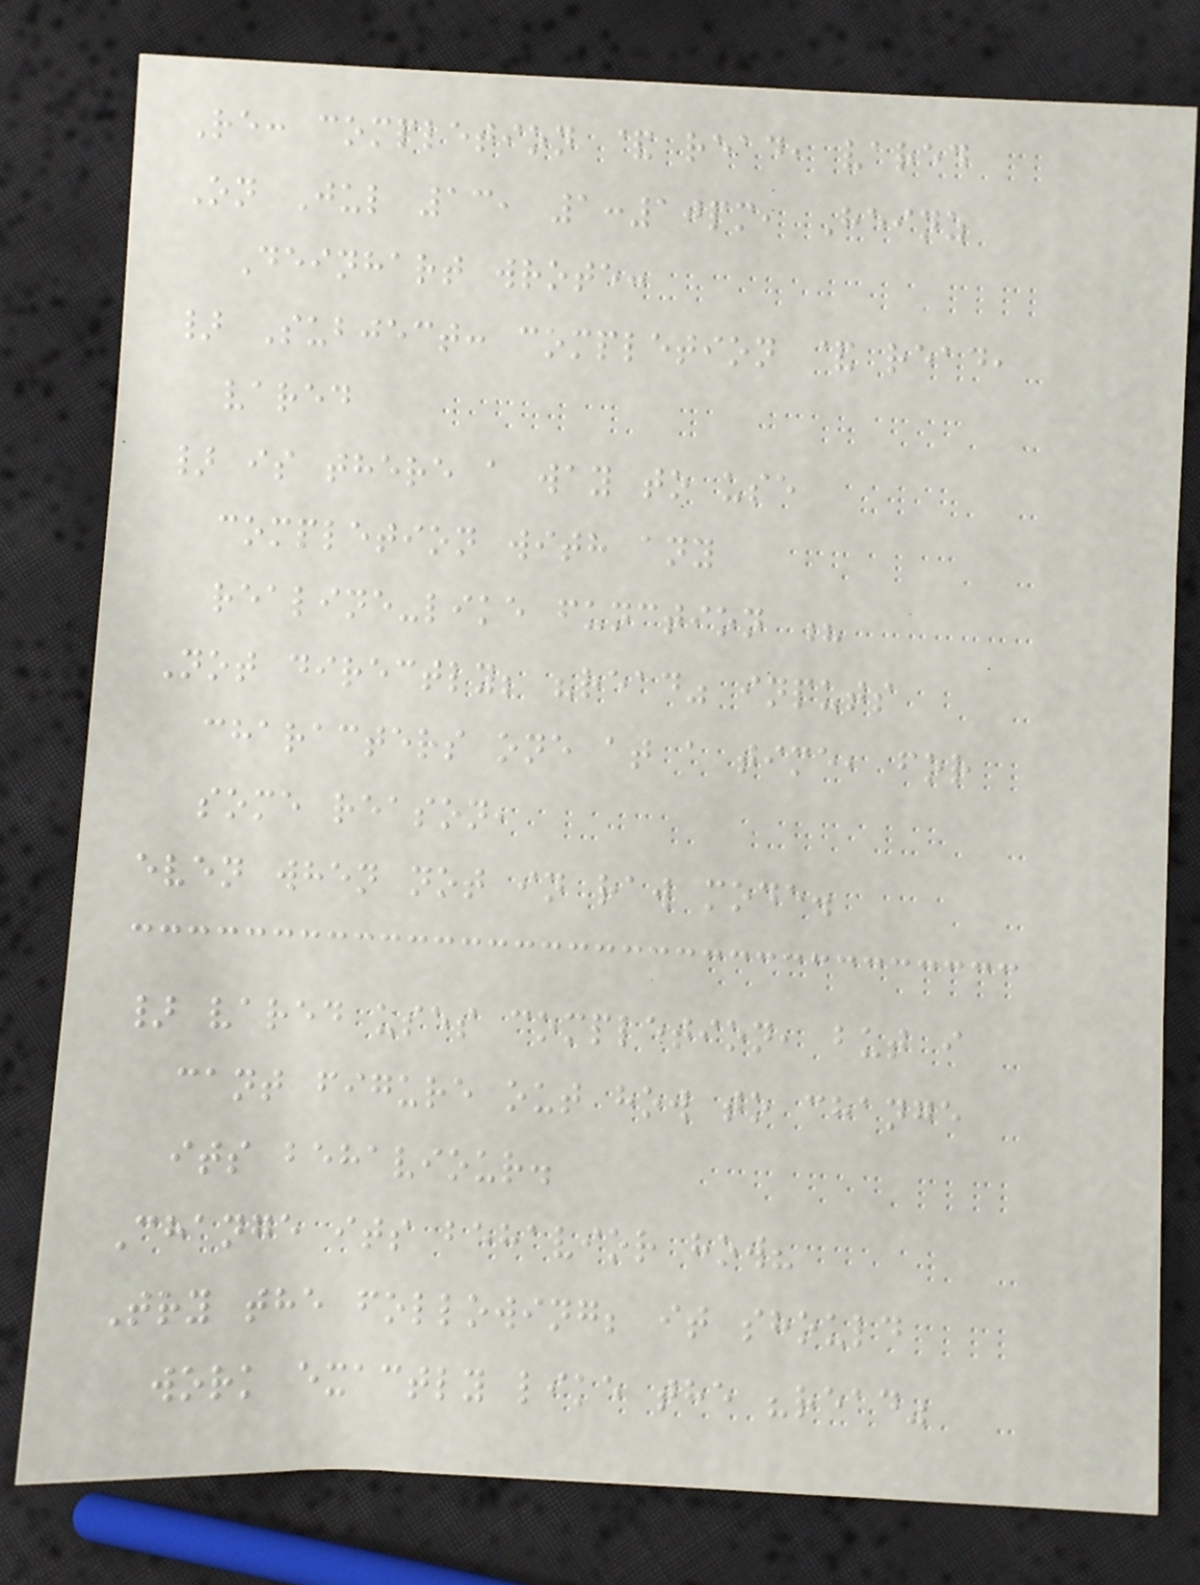Re: completion & read, vared
On Jul 13, 1:10pm, Heinz
Deinhart wrote:
} Subject: completion & read,
vared
} is there a way to use
completion with any
realine-like function ?
Not directly; "read" inputs
characters one at a time, for
some reason,
even when not in raw mode.
} vared uses completion, but i
cant figure out how to change
its behaviour.
Change its behavior how?
Try the following; it should
work exactly like the "read"
